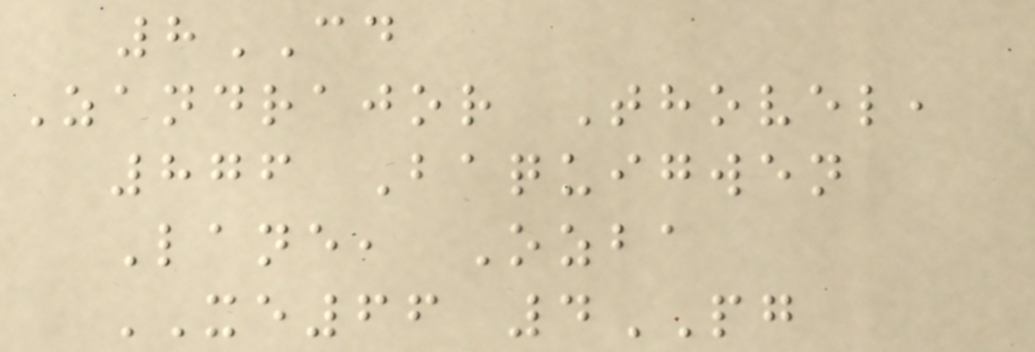8CD
Zandrajor Thovel,
876 Baquigwen
Lane, Ozba
XE66 4PG
